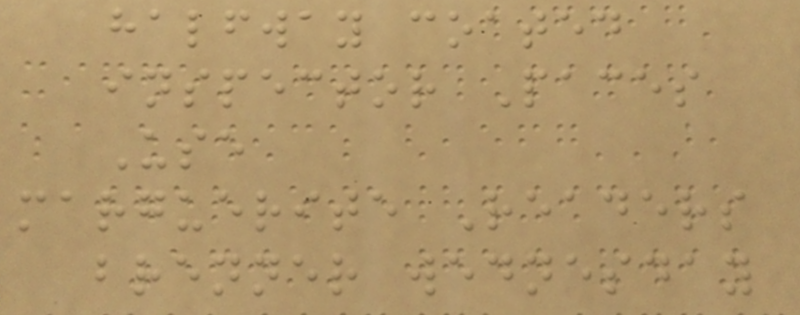halfway coated
inspector Paces
Use
marguerite Readers
brenner wednesday
